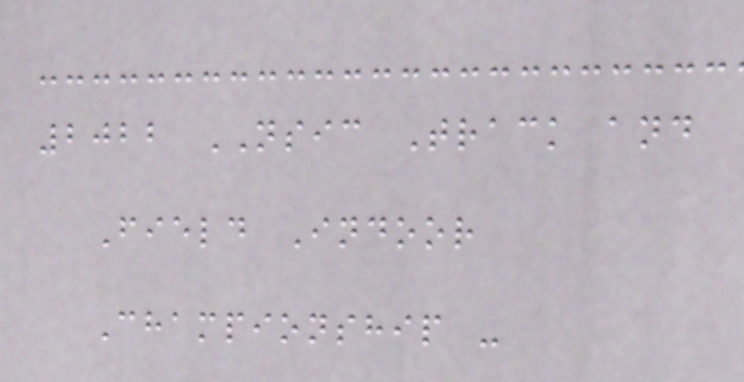2022 NSIC Track and
Field Indoor
Championship -
